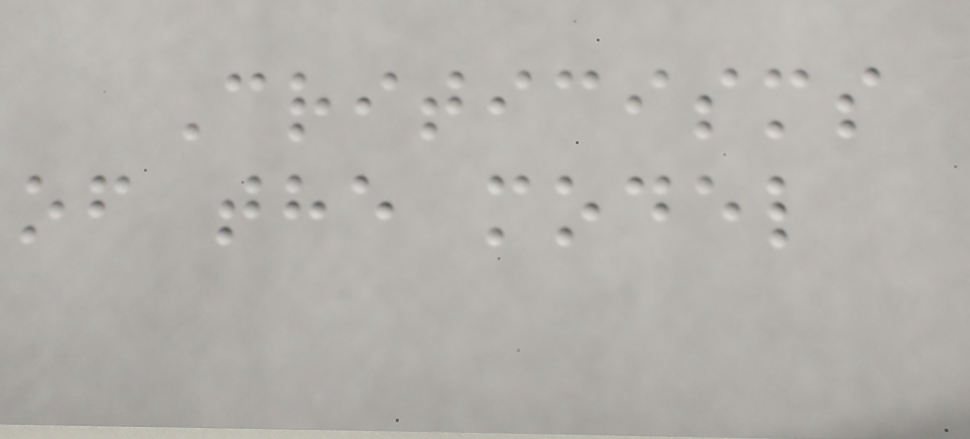Criticisms
of the model
